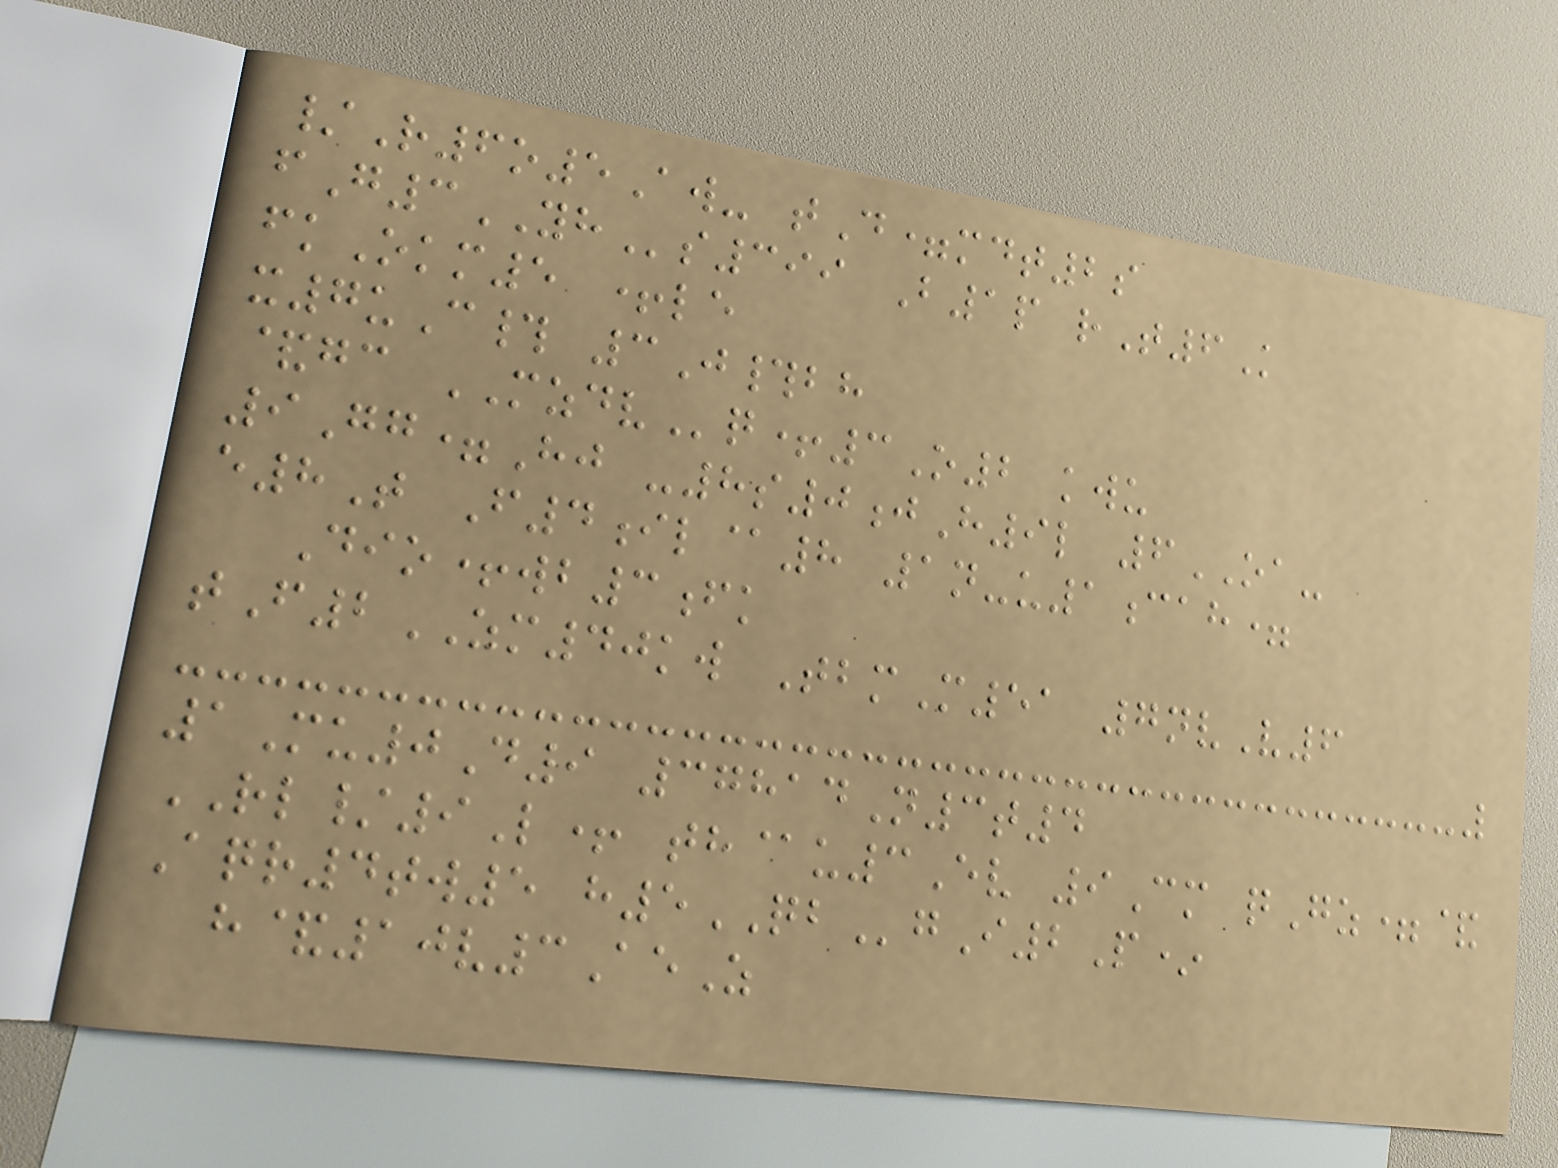/R6o5Aw- tD=mdt2s
fG3YHs399 B1p rT6K
fkOkm5 +le
x7uC# 3J#bh
&gc MZDVq+3O2 kwu
9Gg=Hj -8s0jH9l 6OA-
e8T F4il@8 1n-u1cah=
Dio+wb3fk
tF2ZM40kw TbmM51 7nvV6
1Mu0D9 37814N3t4
RL/9L+ th@u3Ev 9Cm qGz=&
Aqr4tw5 h5QBgI2P*
h&10v3AeZ
